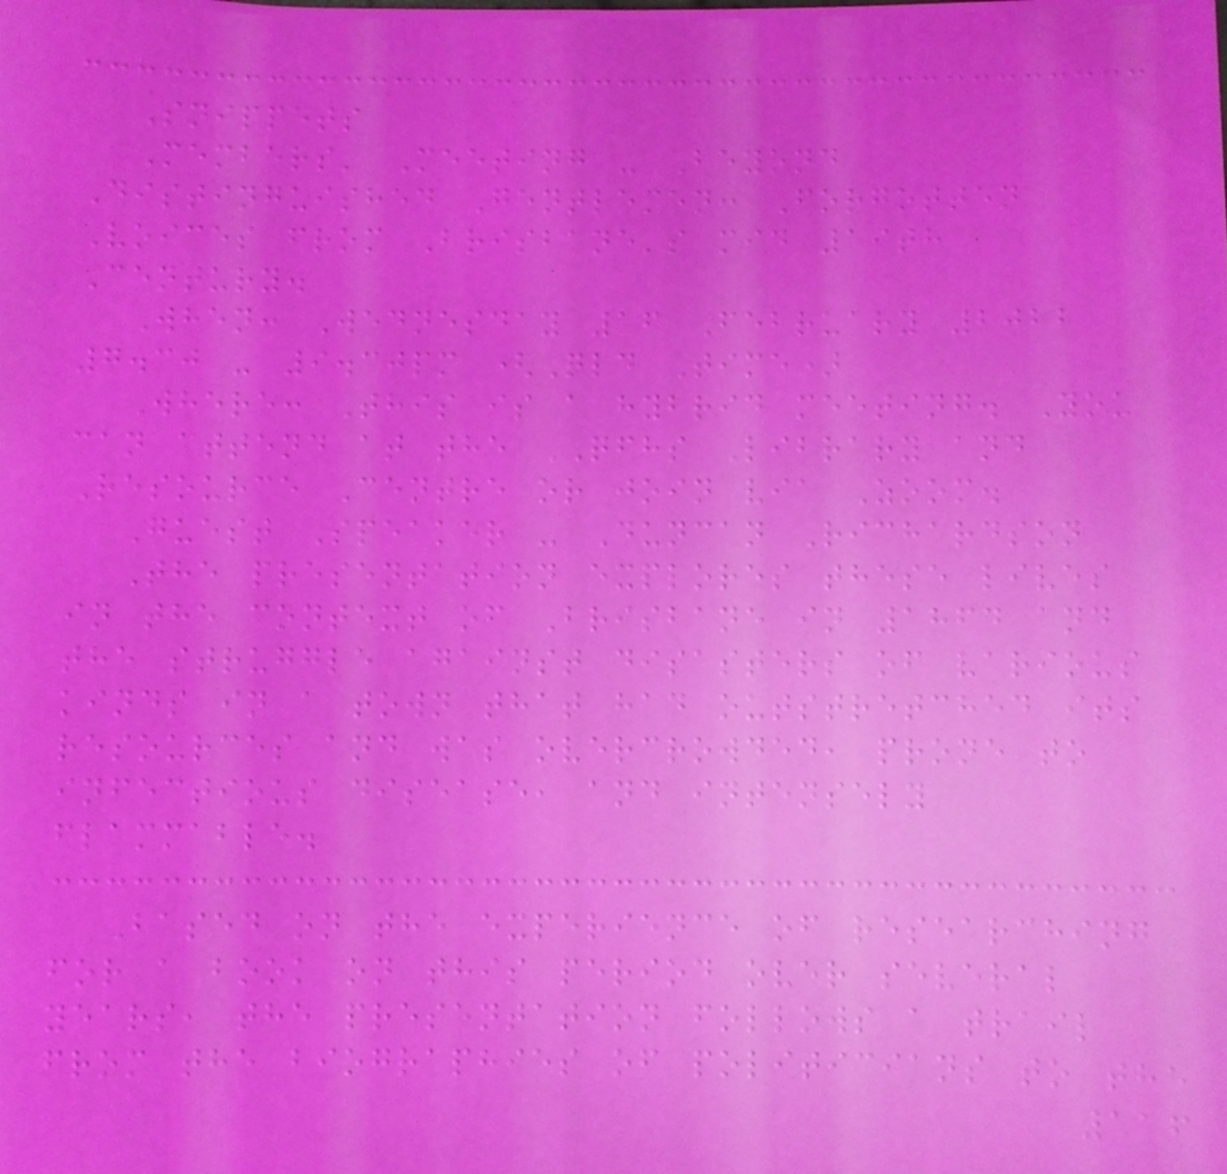Snippets
Members' Meeting - Beyond
Distinguished Gentlemen: Forgotten
Voices from Brisbane's mid 19th
Century.
When: Wednesday 16 February 2022
7.30 - 9.30pm (Qld Time)
Where: This is a hybrid meeting. You
can attend at the QFHS Library and
Resource Centre or join via Zoom.
Guest Speaker - Duncan Richardson
The presentation explores these lives
in the context of Brisbane in 1864 and
the struggle against disasters of various
kinds in a town that had outstretched its
resources and was overcrowded, prone to
infectious disease, and intensely
flammable.
Based on the experience of researching
for a book on this period over several
years, the presentation follows a trail
from the biographies of politicians to the
116
